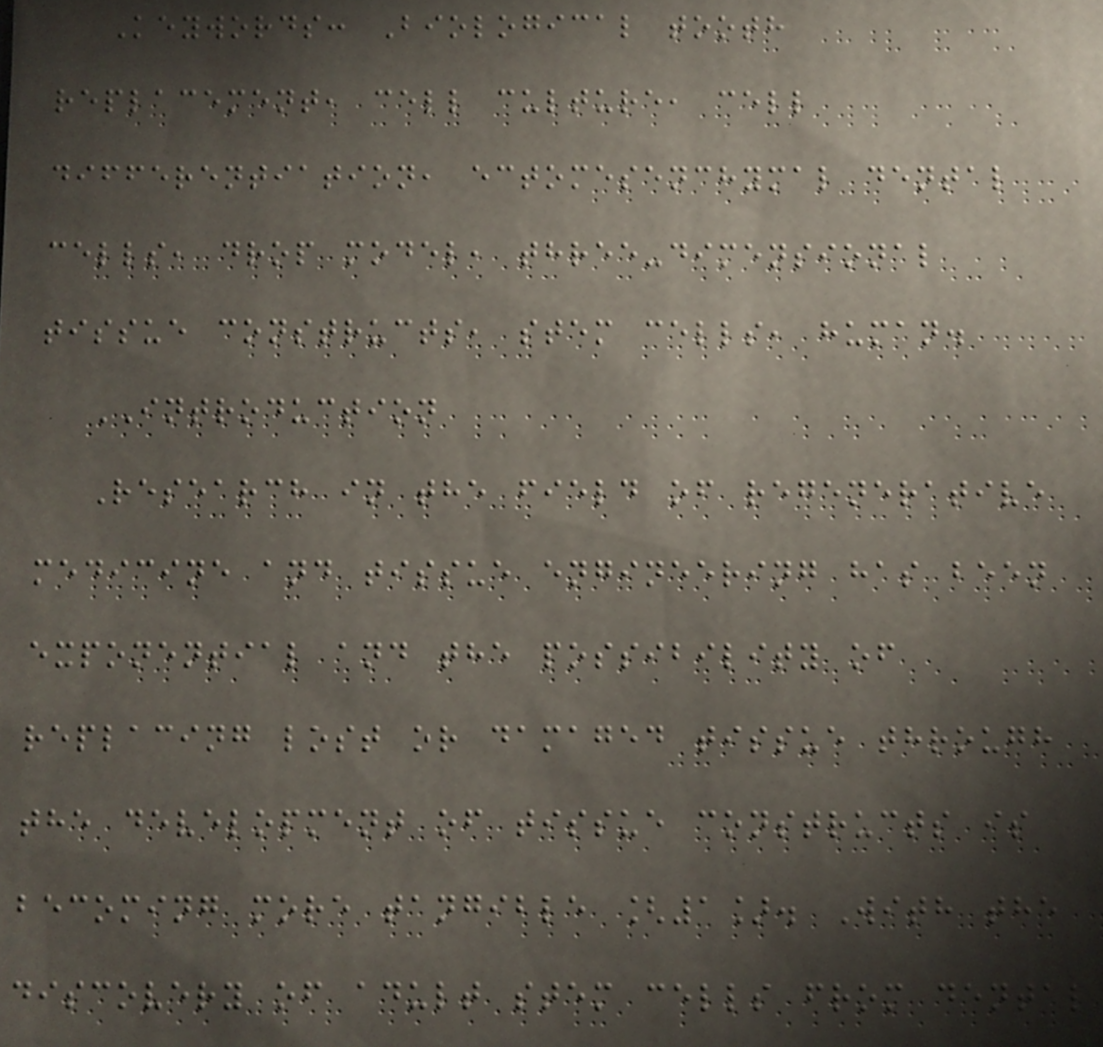Keywords: Biological tooth
replacement, cell culture, cell
differentiation, ectomesenchymal dental
cells, drop model, three-dimensional
tissue constructs, stem cells, human.
INTRODUCTION
Research in the field of regenerative
medicine and tissue engineering has been
exponential and the possibility of
replacing lost or damaged tissue through
the development of tissue constructs is
becoming more tangible [1]. With the
discovery of adult stem cells from dental
